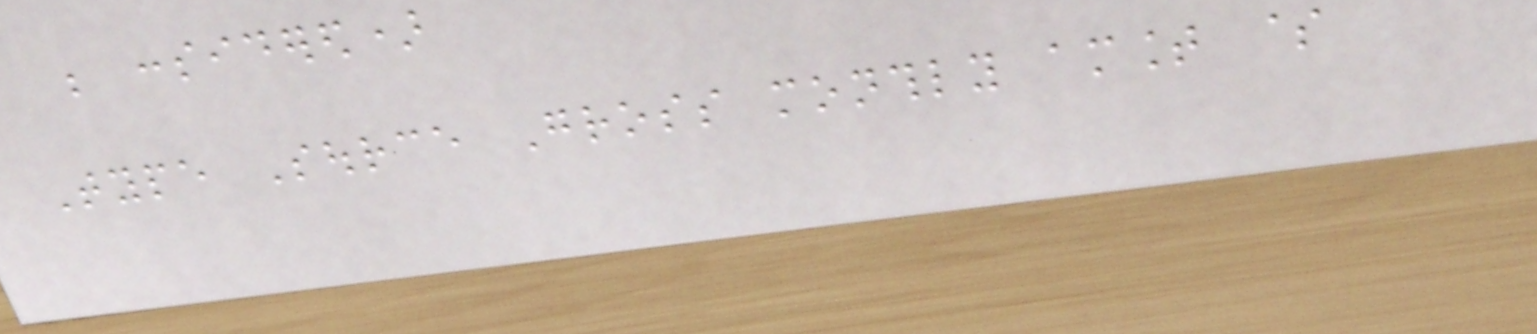be considered)
Type Source Gross monthly amount $
